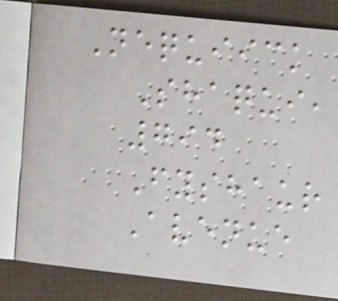Nequiick
Shaqui,
794
Fyshaur
Avenue
